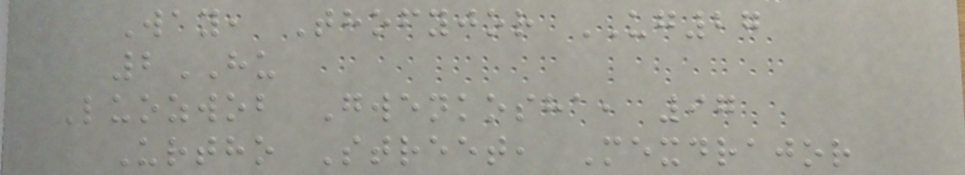Way, Thofyjor UG27
2HU
Luozwob Gwenkosha, 97
Urtho Street, Mexdrajor
